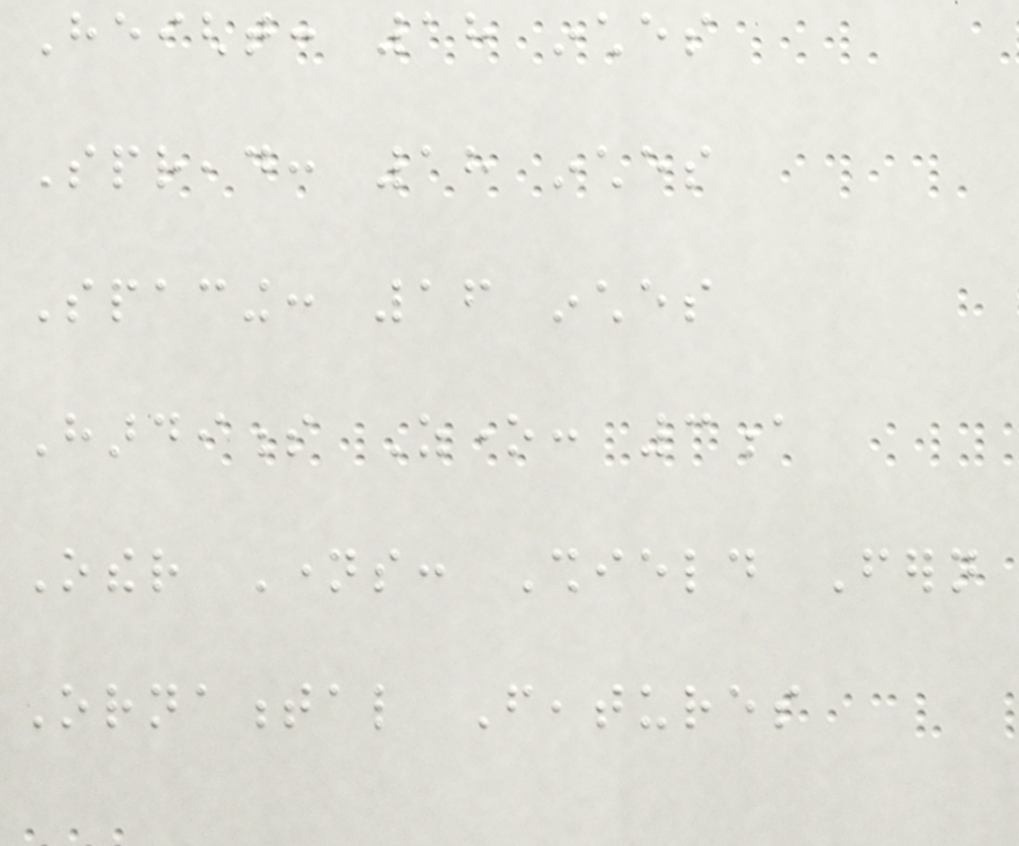Height: 18 inches
Spread: 18 inches
Spacing: 16 inches
Hardiness Zone: 3a
Other Names: Shield Fern
Ornamental Features
